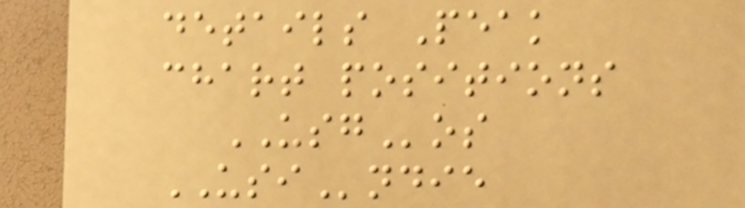details Peak
chart positions
USGos
USIndie
